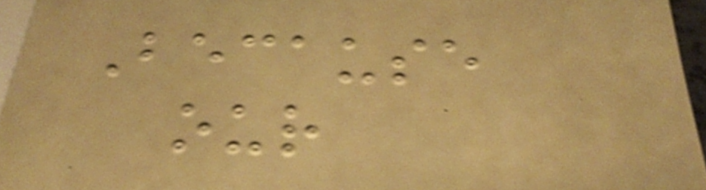Because
our
